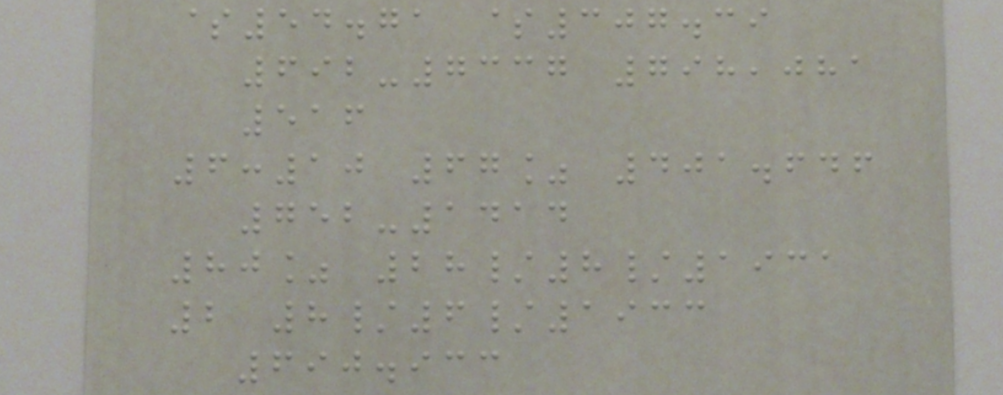$54.71 $307.39
692-7337 798,081
516
6:10 67% 401.646
752-1414
80% 28/8/1931
2 8/6/1933
690.933
